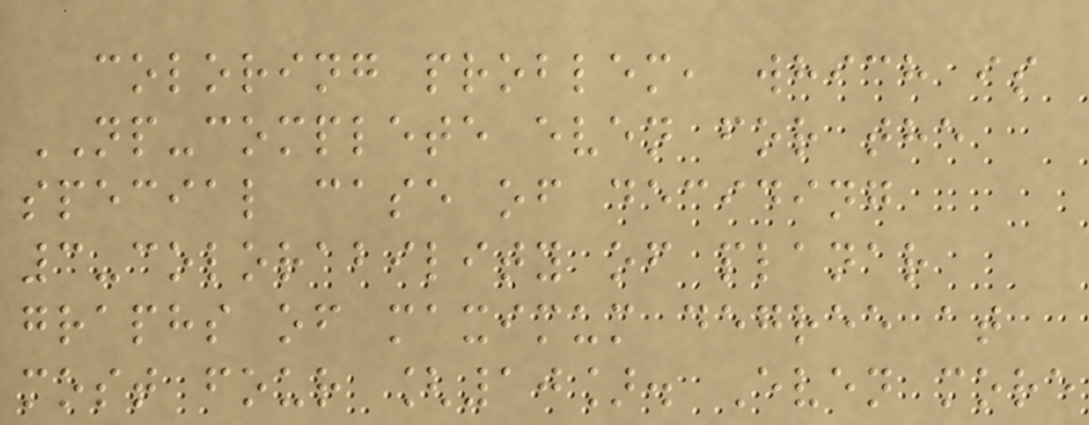coloring problem, which is
NP-complete even for the
special case of deciding
3-colorability of planar
graphs of maximum degree at
most four [10]. Even more
